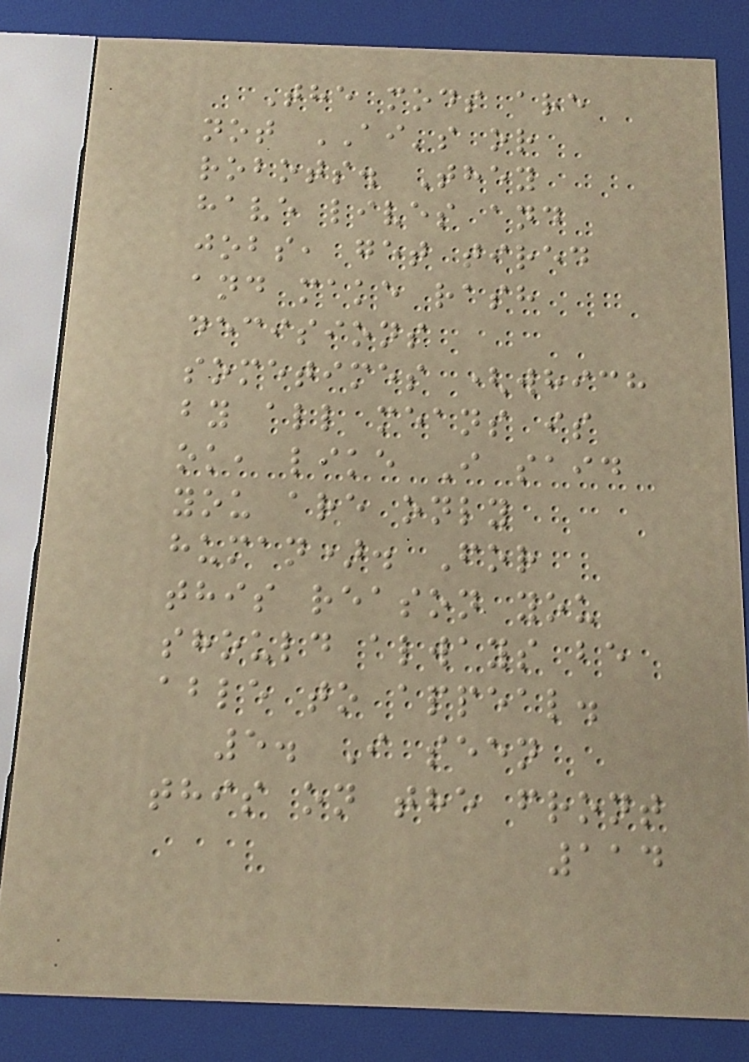The mods are
not AI's or
robots. They
have lives and
jobs, get tired
and make rash
decisions
sometimes (which
by all means is
ok, like I said
you are only
human). For
this reason you
should always be
able to appeal.
5. I seen
this on the front
114
